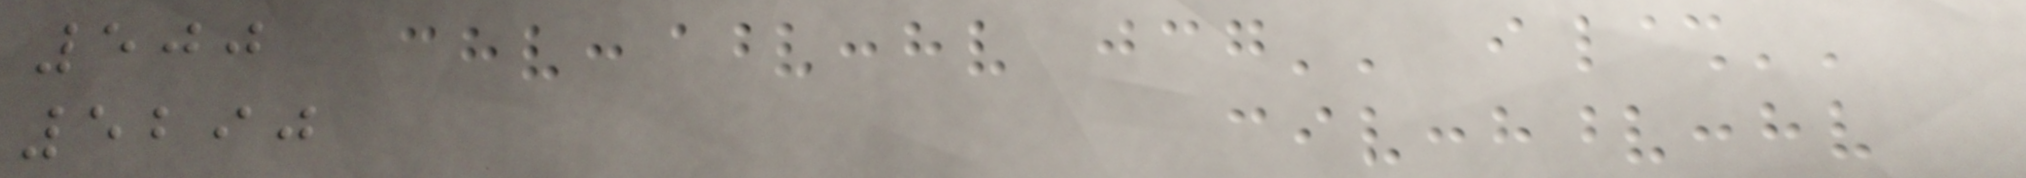500
5290
